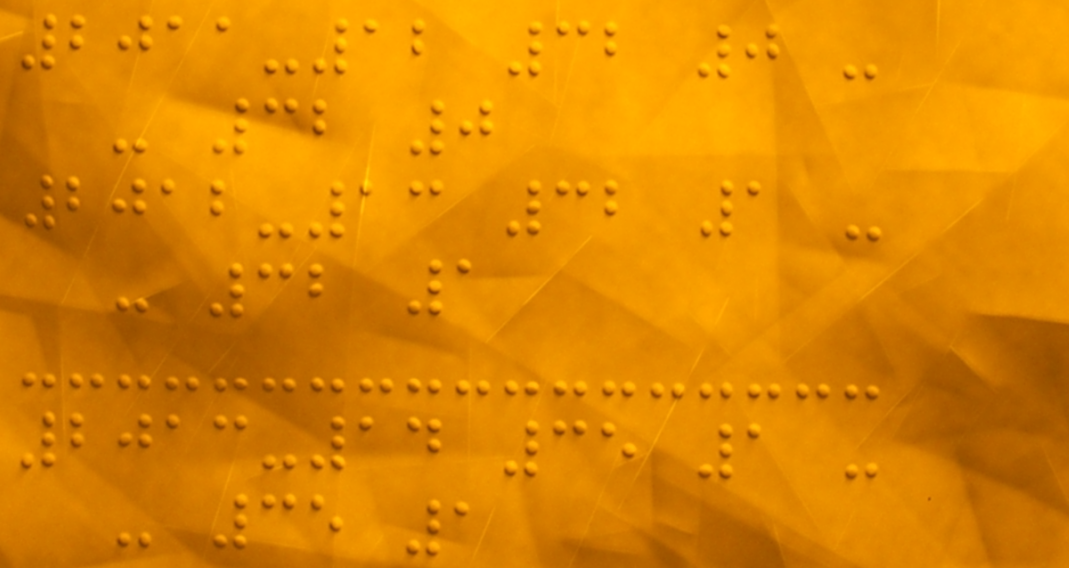2011-12 32 0 -
- 32 0
2012-13 32 1 -
- 32 1
2013-14 35 1 -
- 35 1
